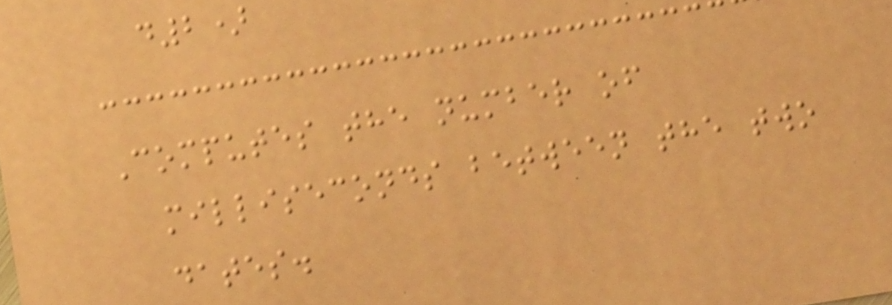d2)
Computes the number of
milliseconds between the two
dates.
